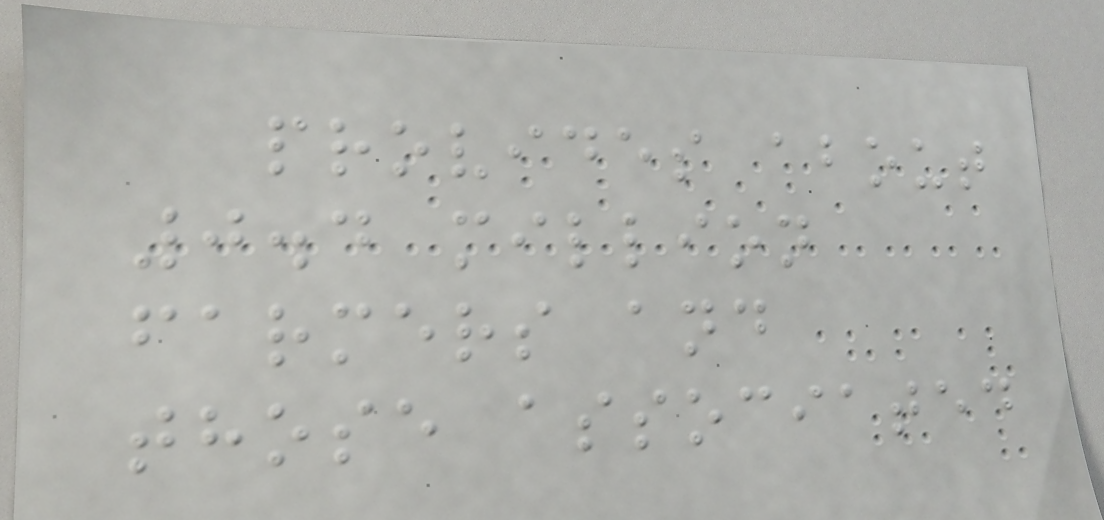provides about
0.4 million
farmers and
those associated
